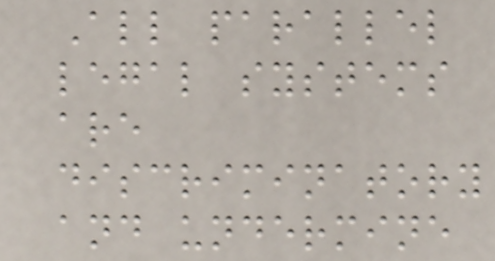All parallel
legal systems
are
discriminatory
and undermine
